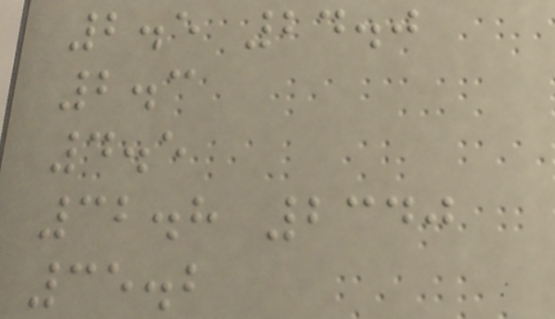2.5 24.0
2.3
4.5
32.8 2340
35.2
